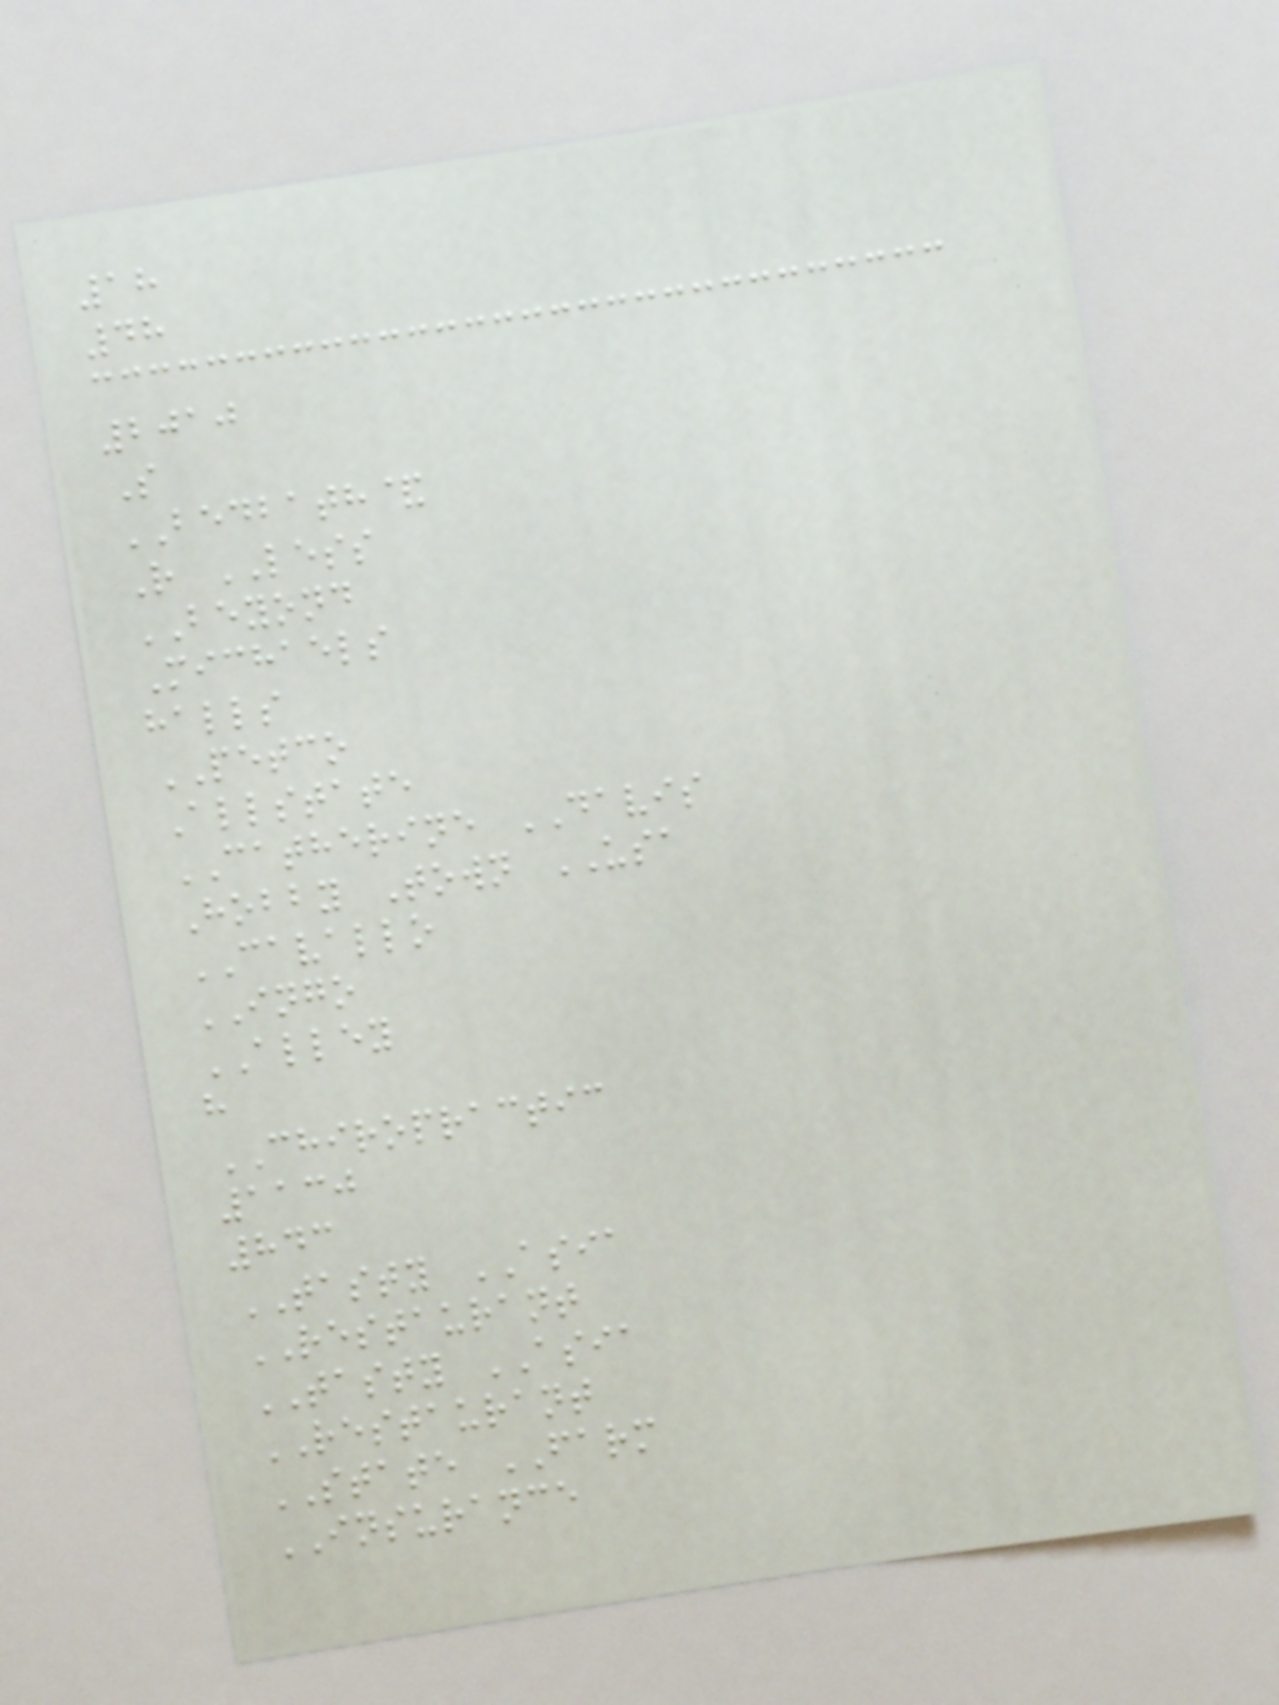18
48
2010
S
BEDBATH&
R LESS
BEYOND
Michaels
halls
PETCO
Allstate
CATHERINE DAVIS
Hobby Town USA
CAVALLO
INGO
ALLEY
h
CHIROPRACTIC
1130
843
TASTY ASIA
RESTAURANT
TASTY ASIA
RESTAURANT
STATE FARM
INSURANCE
